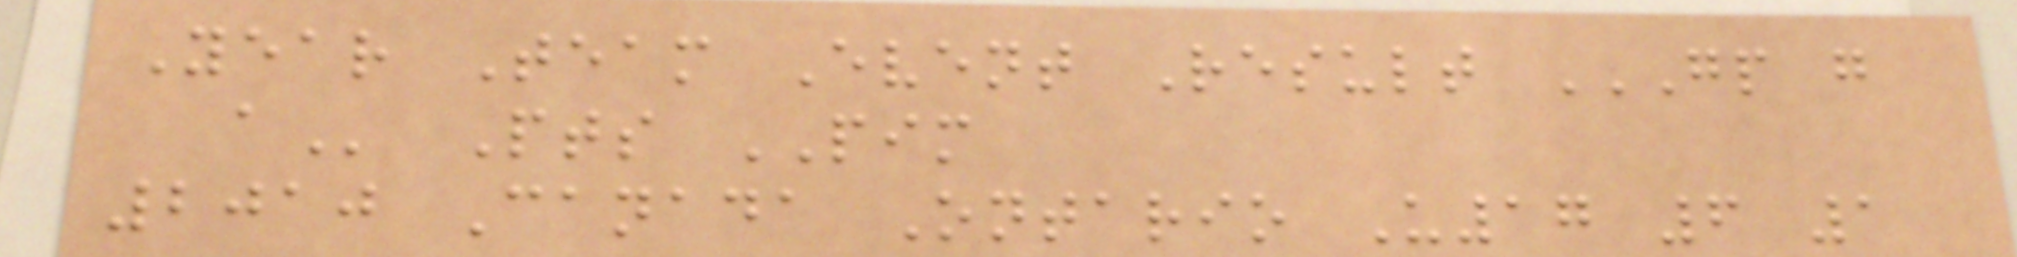Year Team Event Result GP G
A Pts PIM
2010 Canada Ontario U17 6 1
